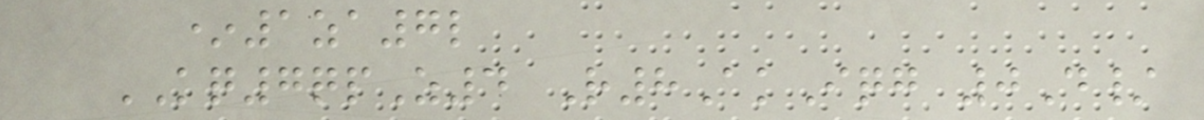*1za7l
KQ7qpZ4 R8AkIqg 0D/
